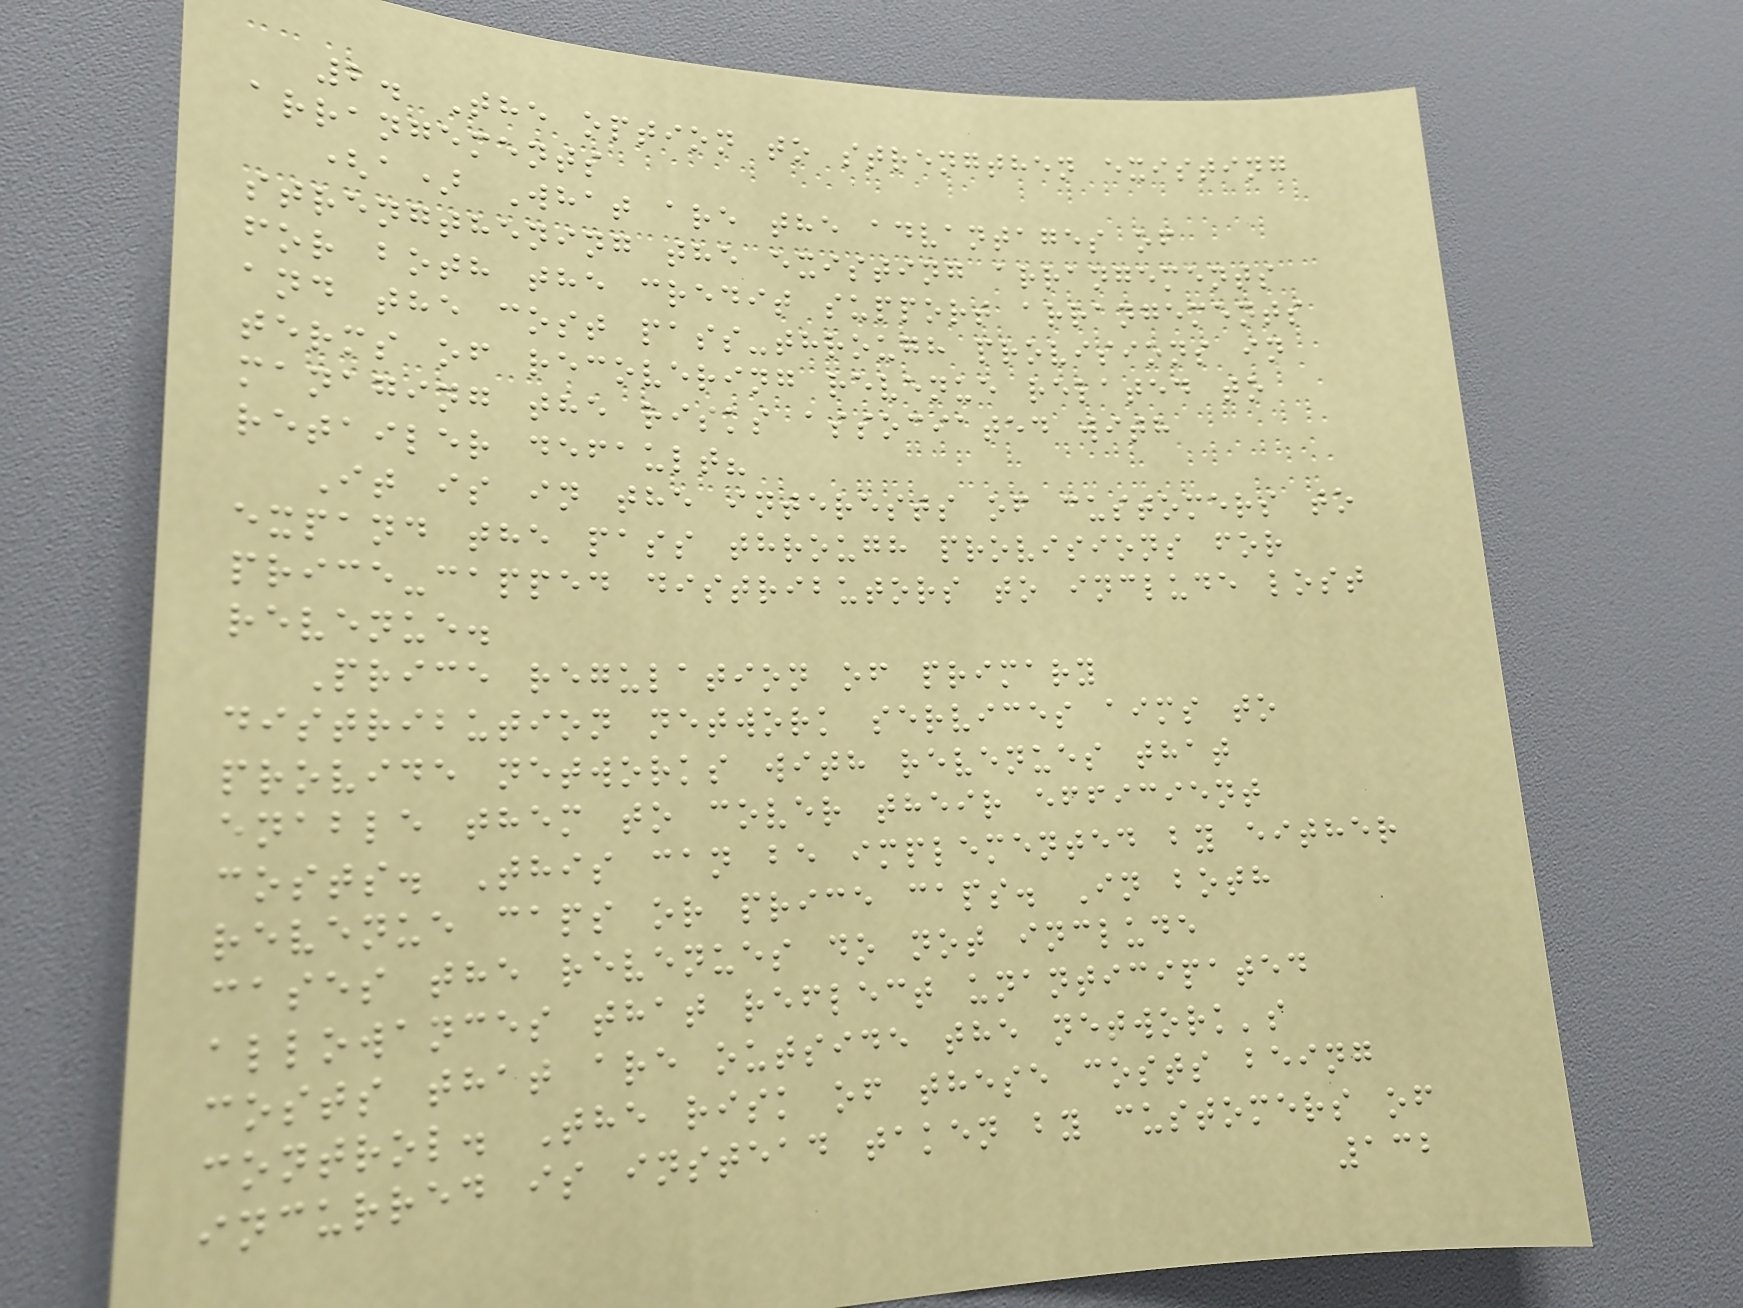2. The option to strengthen existing
arrangements
(a) What are the advantages of
strengthening the existing arrangements
for both the credit support arrangements
and the cost pass-through provisions in
terms of recovering revenue related to
managing the risks associated with
retailer default?
It is in the interests of customers to
expand the pass through provisions for
price-capped distributors to include lost
revenue.
Price regulation of primary
distribution network services aims to
provide networks with revenues that
enable them to cover their efficient
costs. This can be implemented by either
revenue caps or price caps. In both
cases the revenues do not include
allowances that reflect unanticipated
costs that are outside the network's
control. The risk of these costs being
incurred is instead taken by customers of
132
